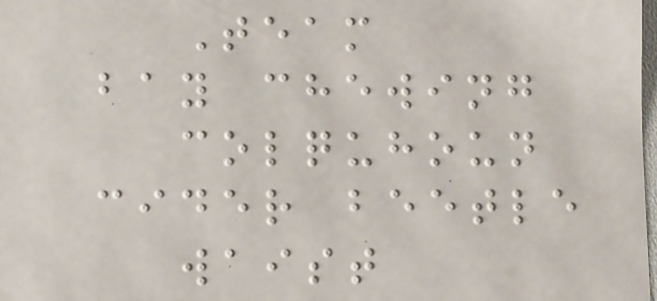Team
bay chewing
colquhoun
cider beetle
waist
